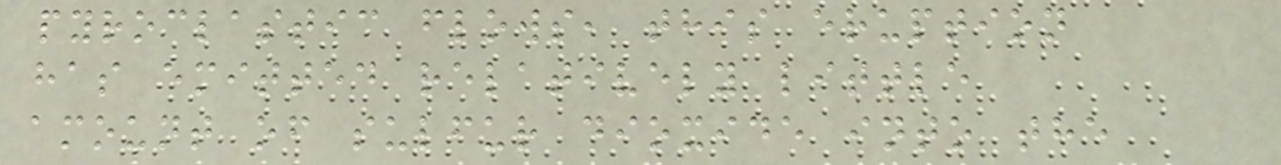pyroclastic flows, this eruption
has emitted relatively little
amount of sulfur dioxide into the
